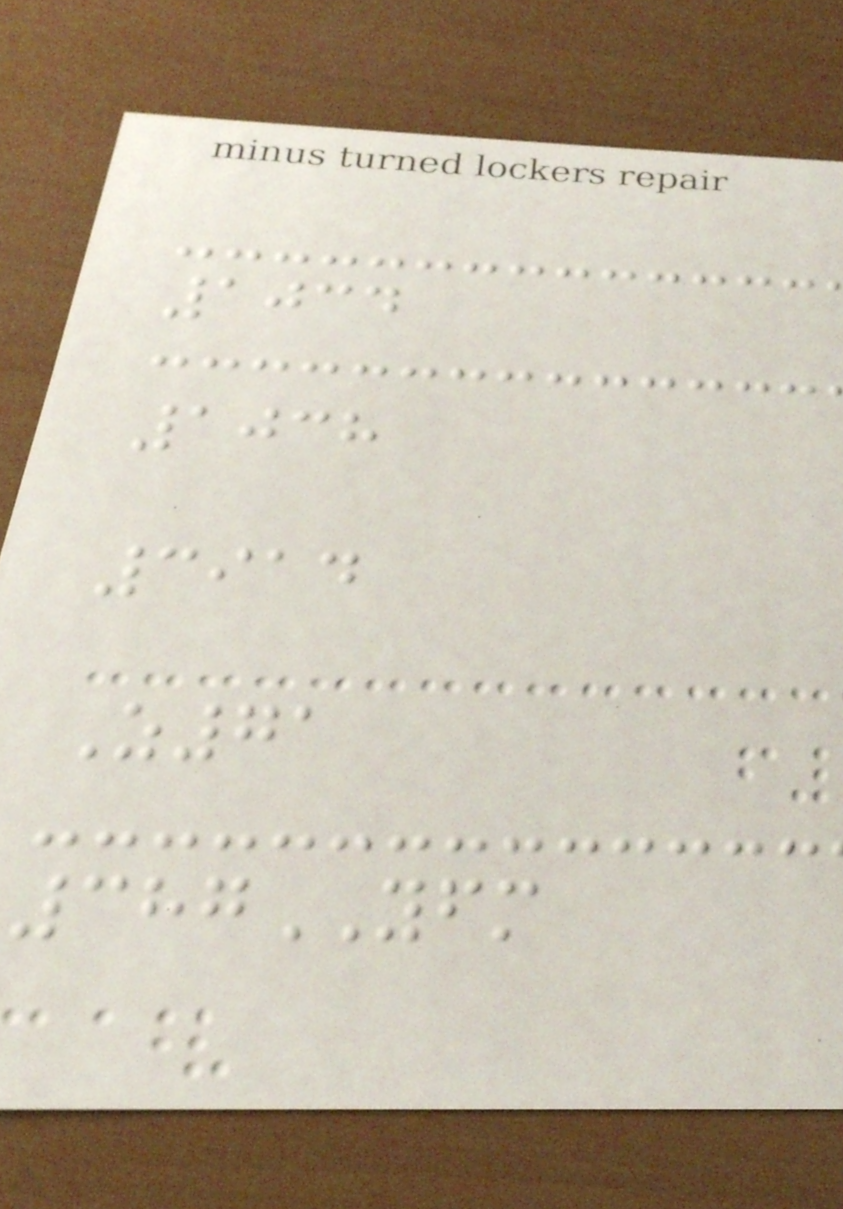1034
1038
3914
Z71
387YFM
